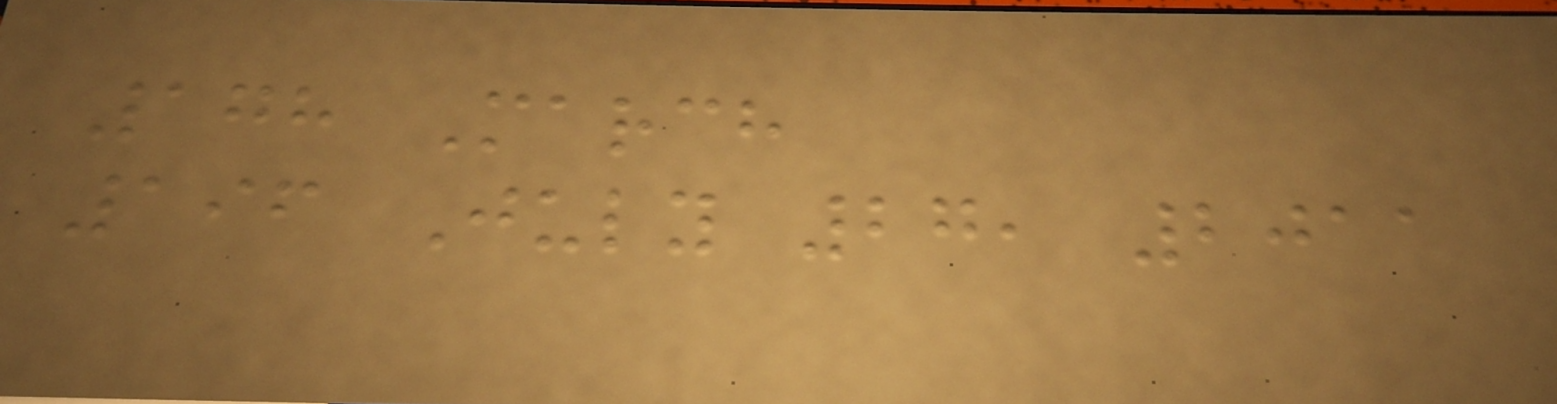178 March
196 July 27, 2011
